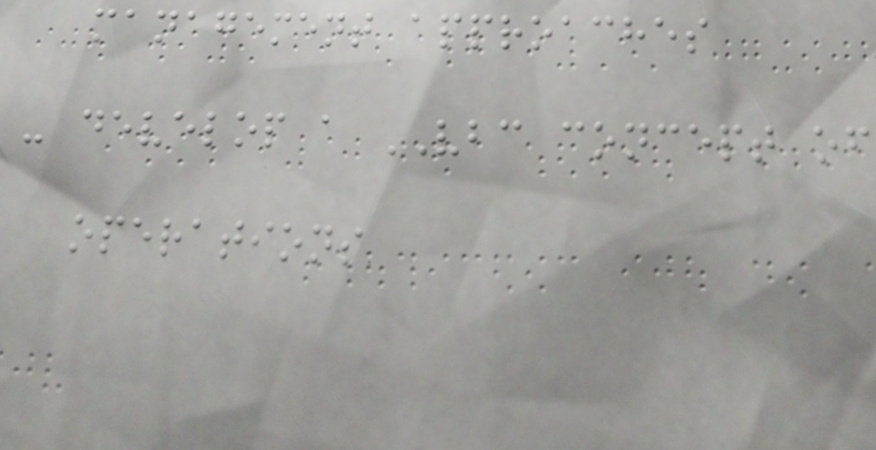management approaches
- develop a VBC concept of
operations
